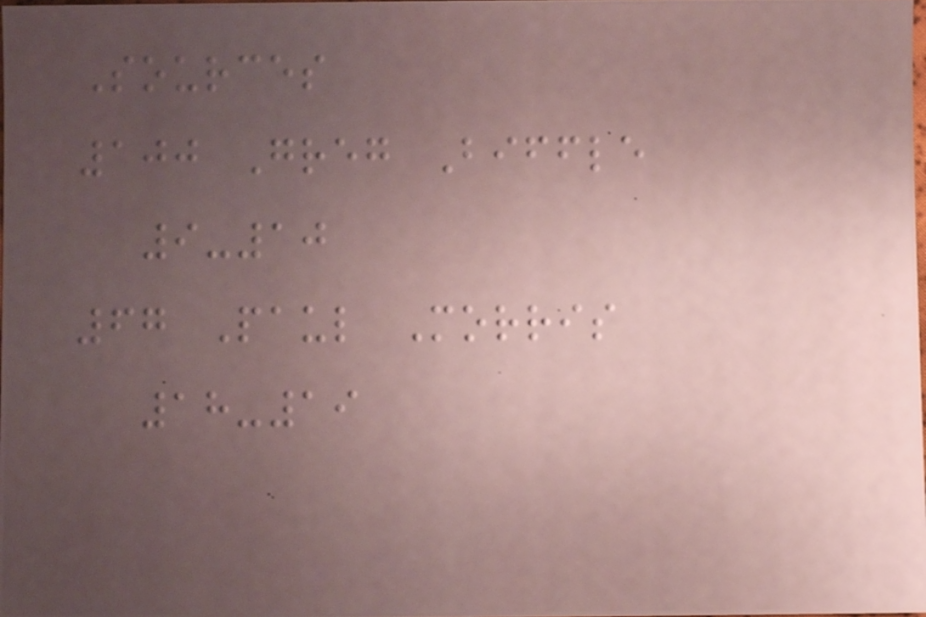Sources
100 Greg Biffle
9-10
67 Paul Morris
18-19
